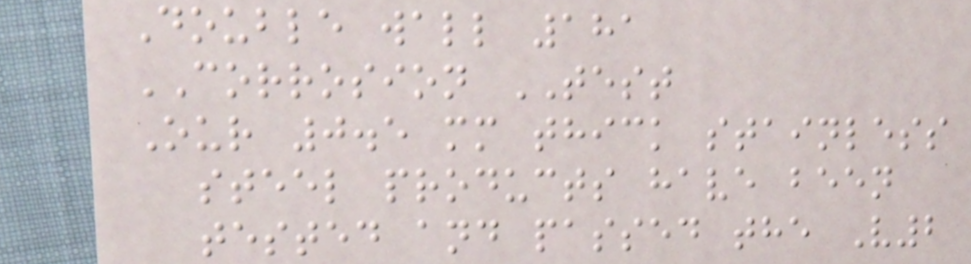Double wall 181
CORROSION TEST
Our 0.5 mm thick stainless
steel products have been
tested and passed the V2
